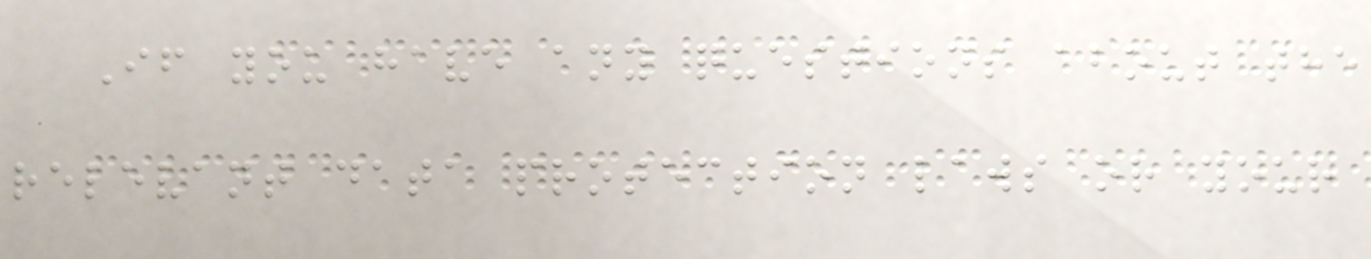If you have any questions about the
relevant data protection laws or your
